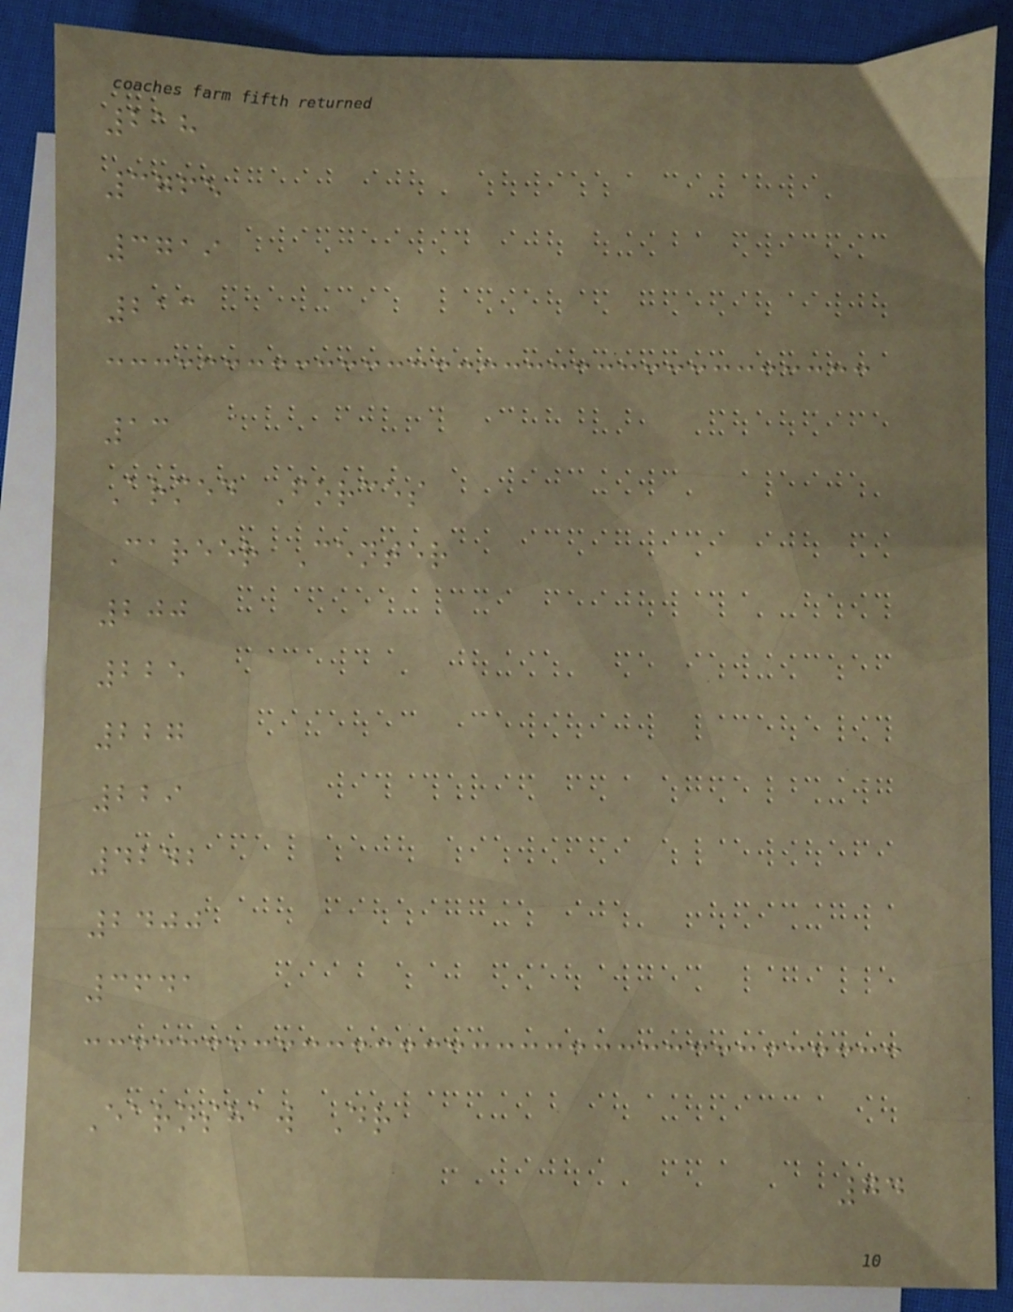218
3765
3719
213
13
Armed Forces
Career Center
200
225
227
229
4242
2400
3641
Earnshaw Dr
74
